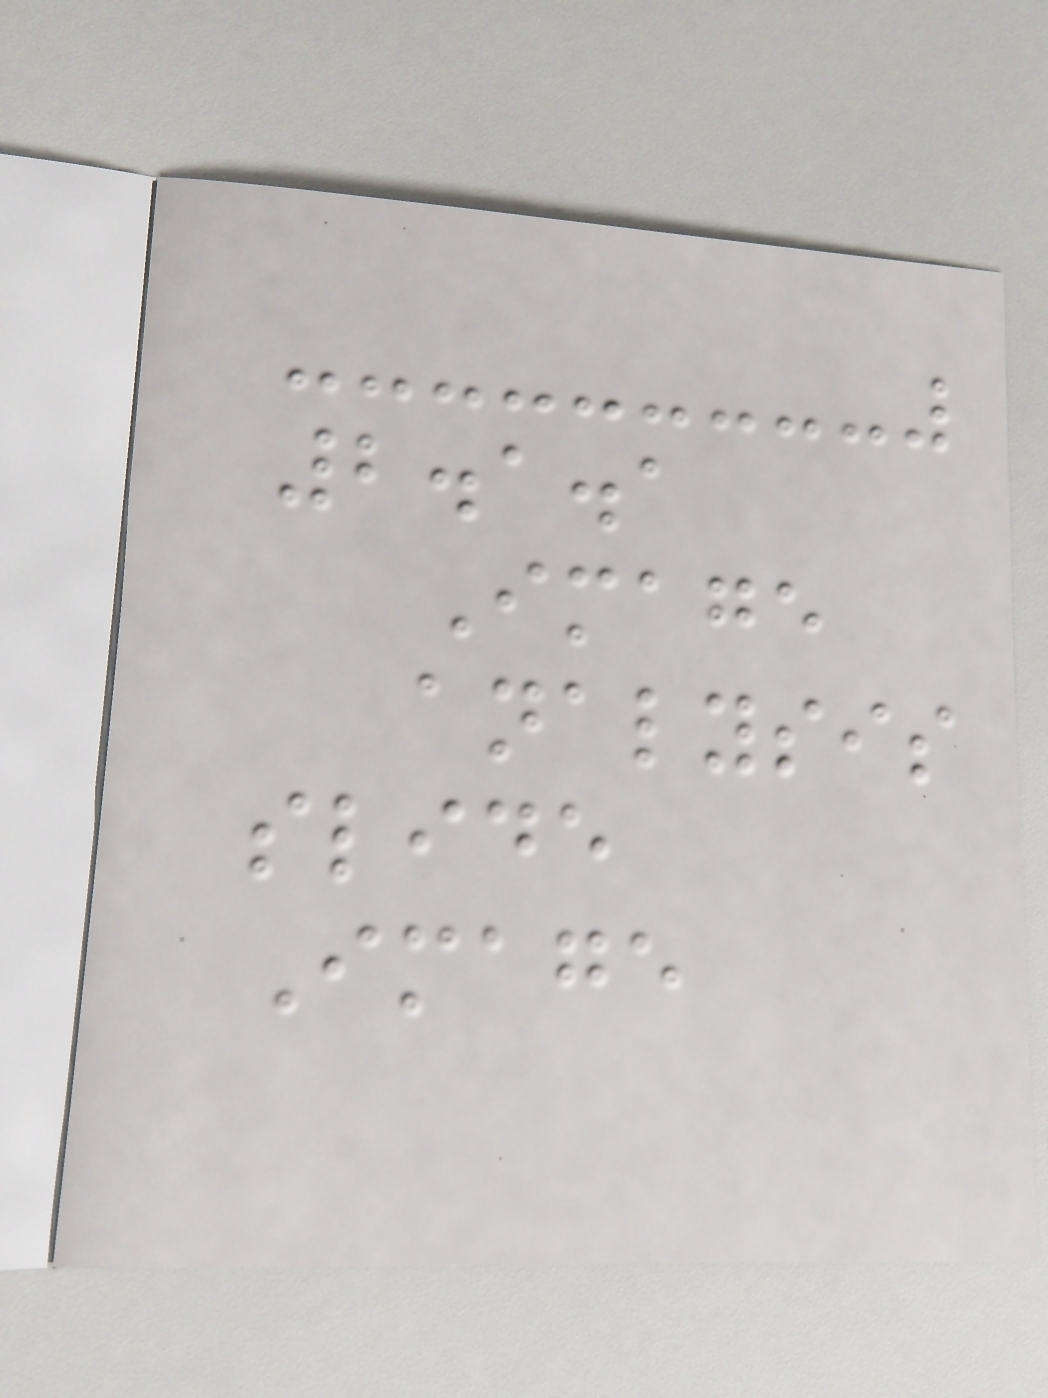2.1.1
Image
analysis
slide
Image
